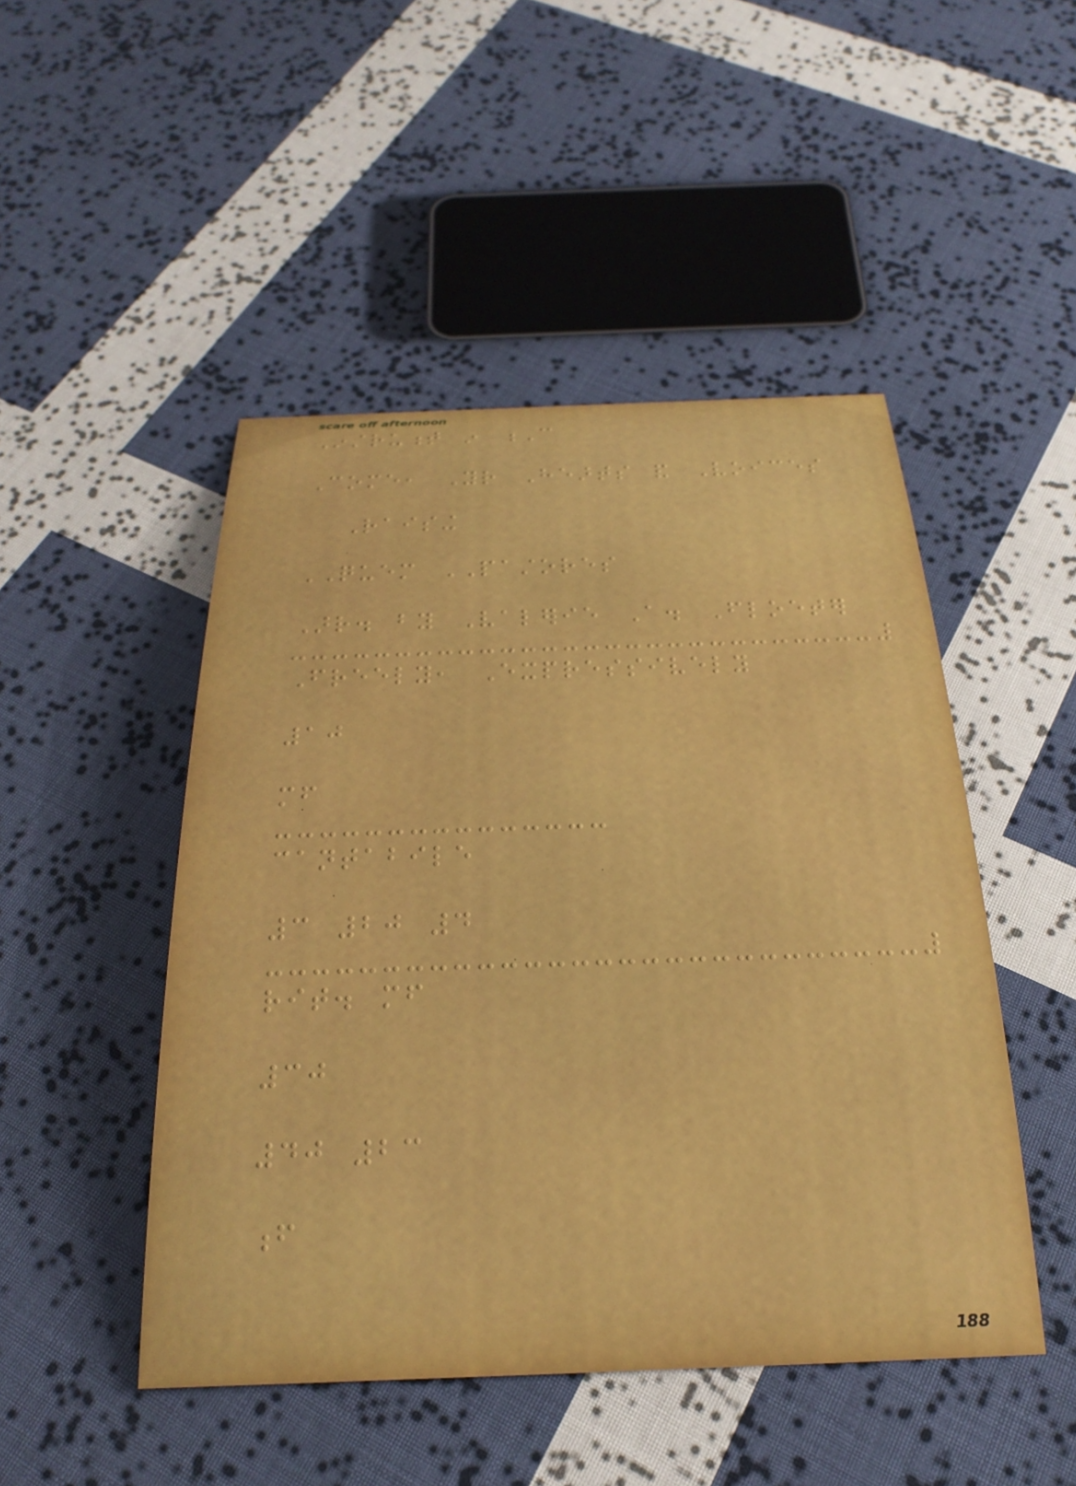Instrument in C
Come, Your Hearts and Voices
Raising
QUEM PASTORES
Arr. by Valerie A. Floeter
Freely, Expressively
10
mf
cantabile
3 20 4
rit. mf
30
40 23
f
